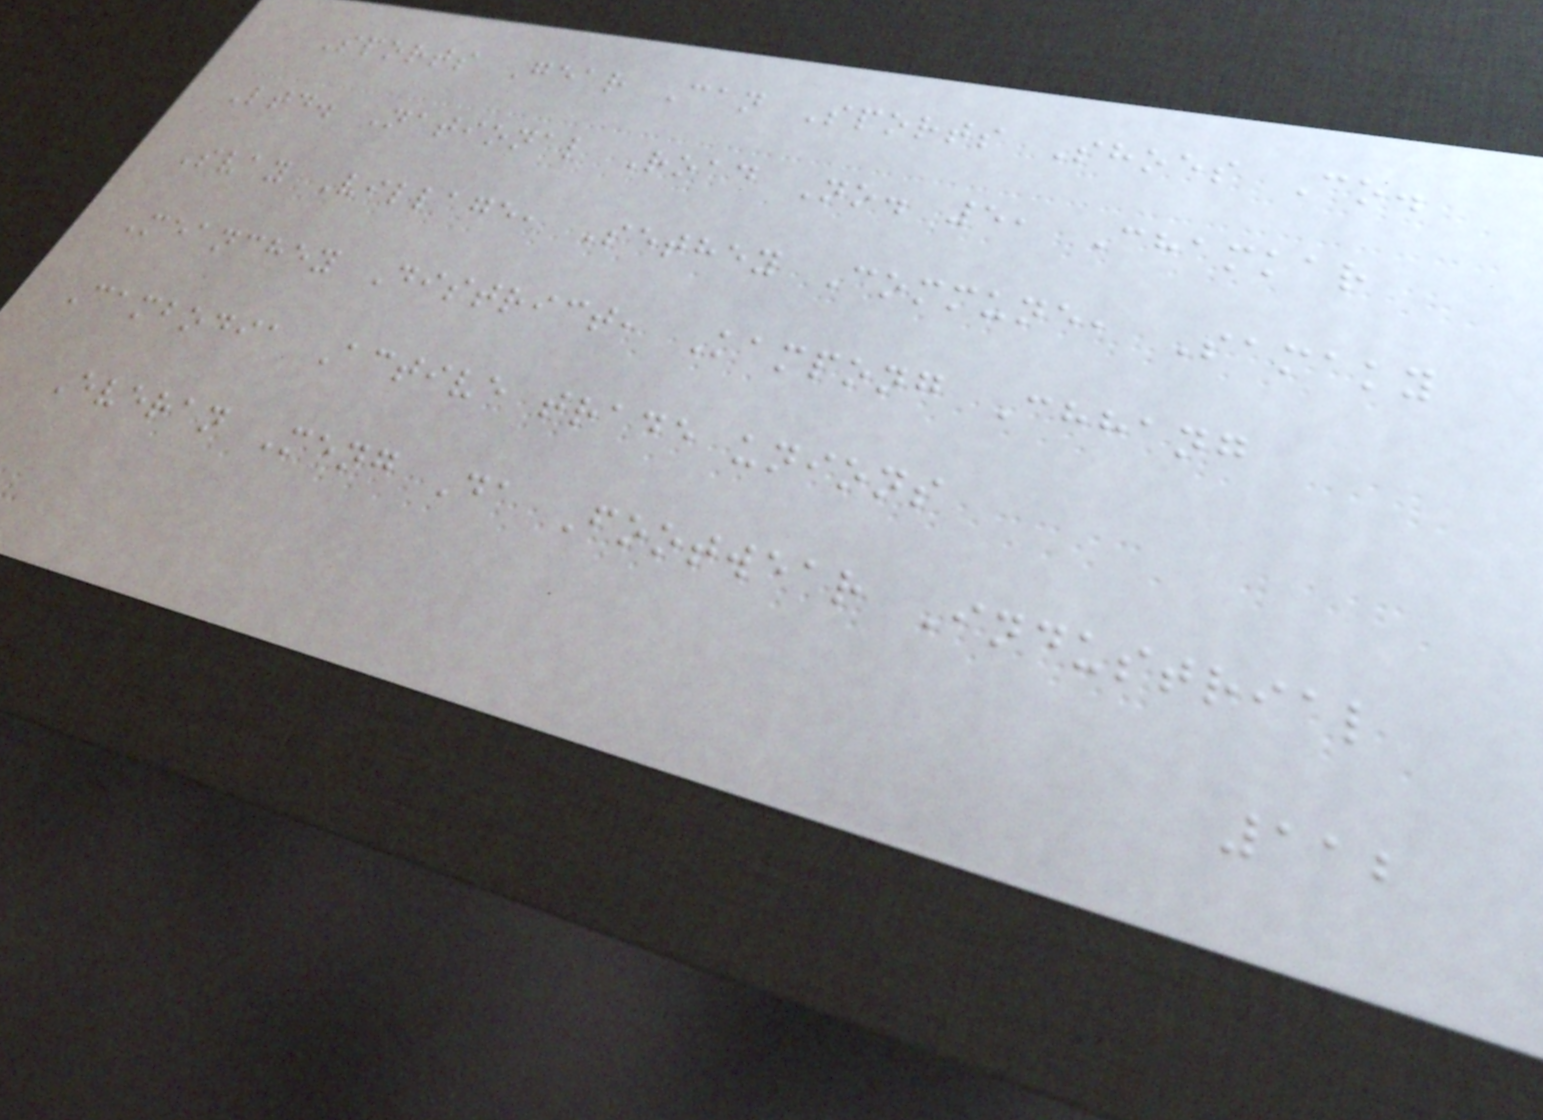Sports Gear Can Sports Shoes Co.
Ltd. National Road No. 5, Chamkar
Svay Village, Sethey Commune, Samaky
Meanchey District, Kampong Chhang
Cambodia Active trade unions
Everan Meng Da Footwear Industrial
112
